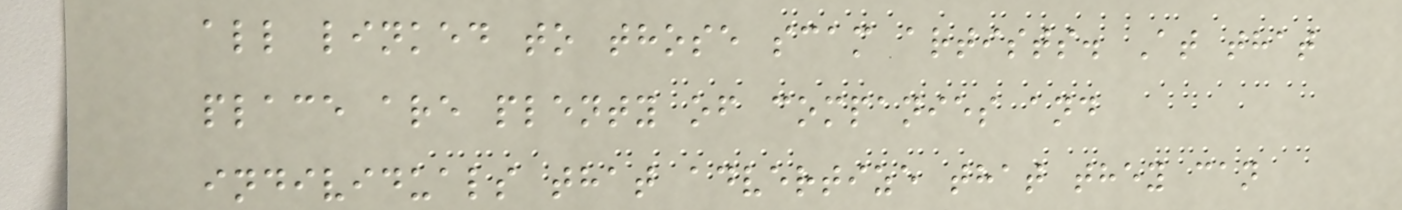all linked to those scam artists. At that
place are plenty of companies and
individuals that advertize that they can
